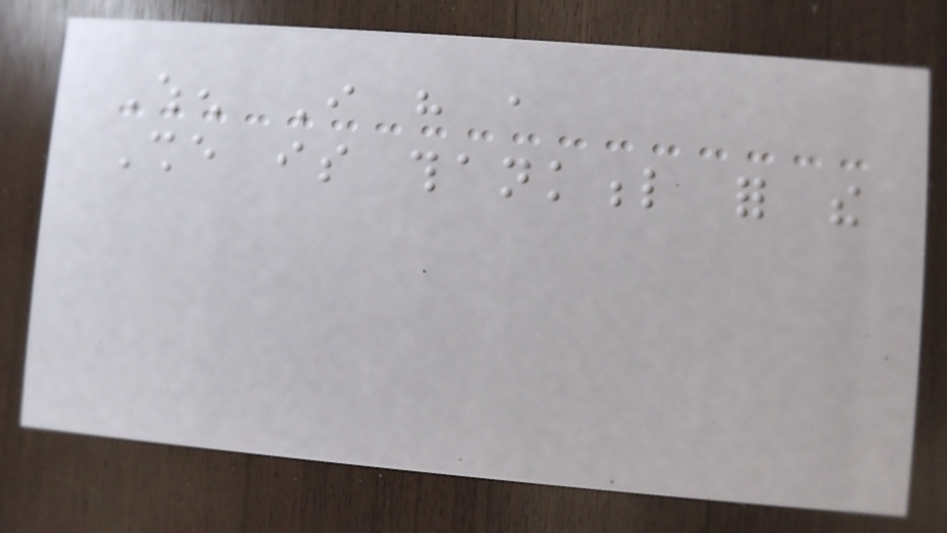When I have a
She is thankful for the
